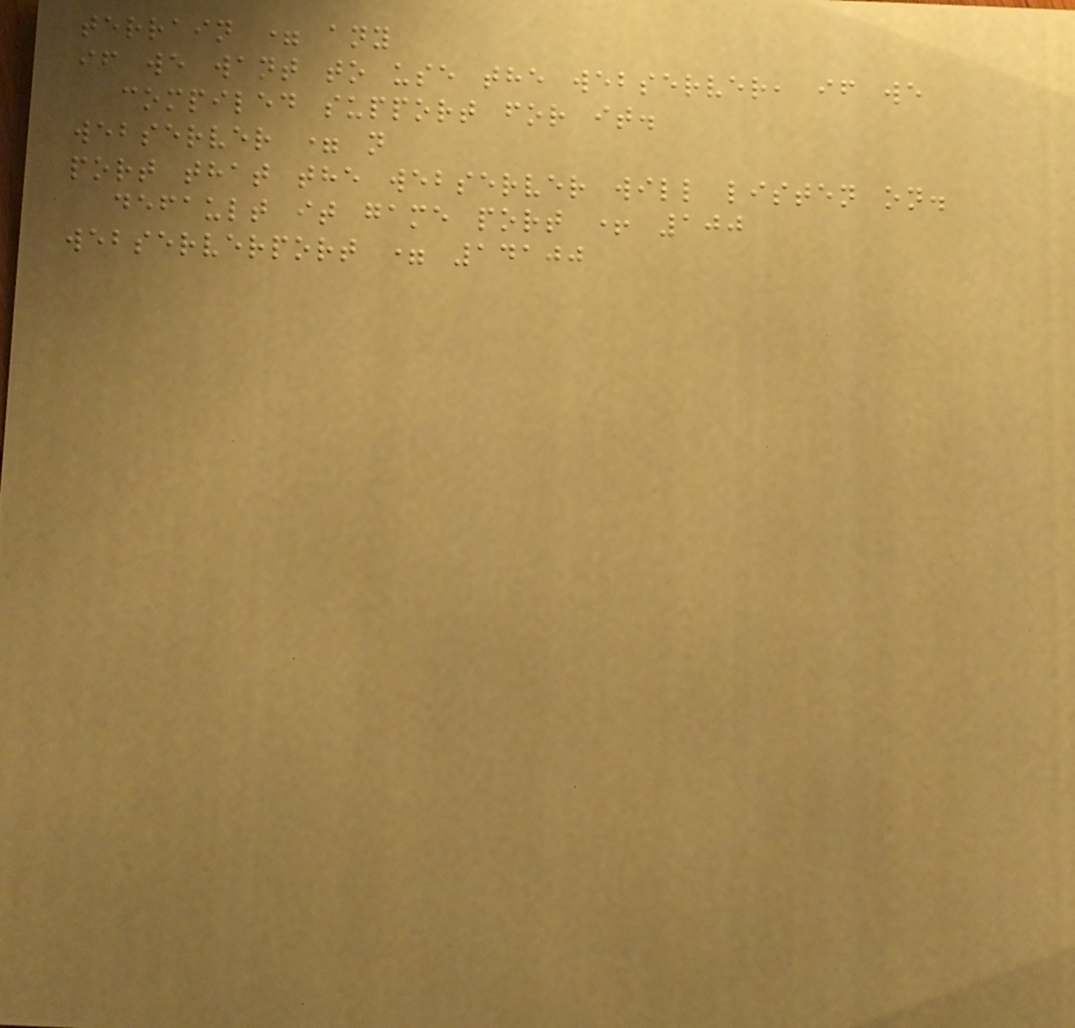terrain = any
if we want to use the webserver, if we
compiled support for it.
webserver = n
port that the webserver will listen on.
default it game port + 100
webserverport = 14100
